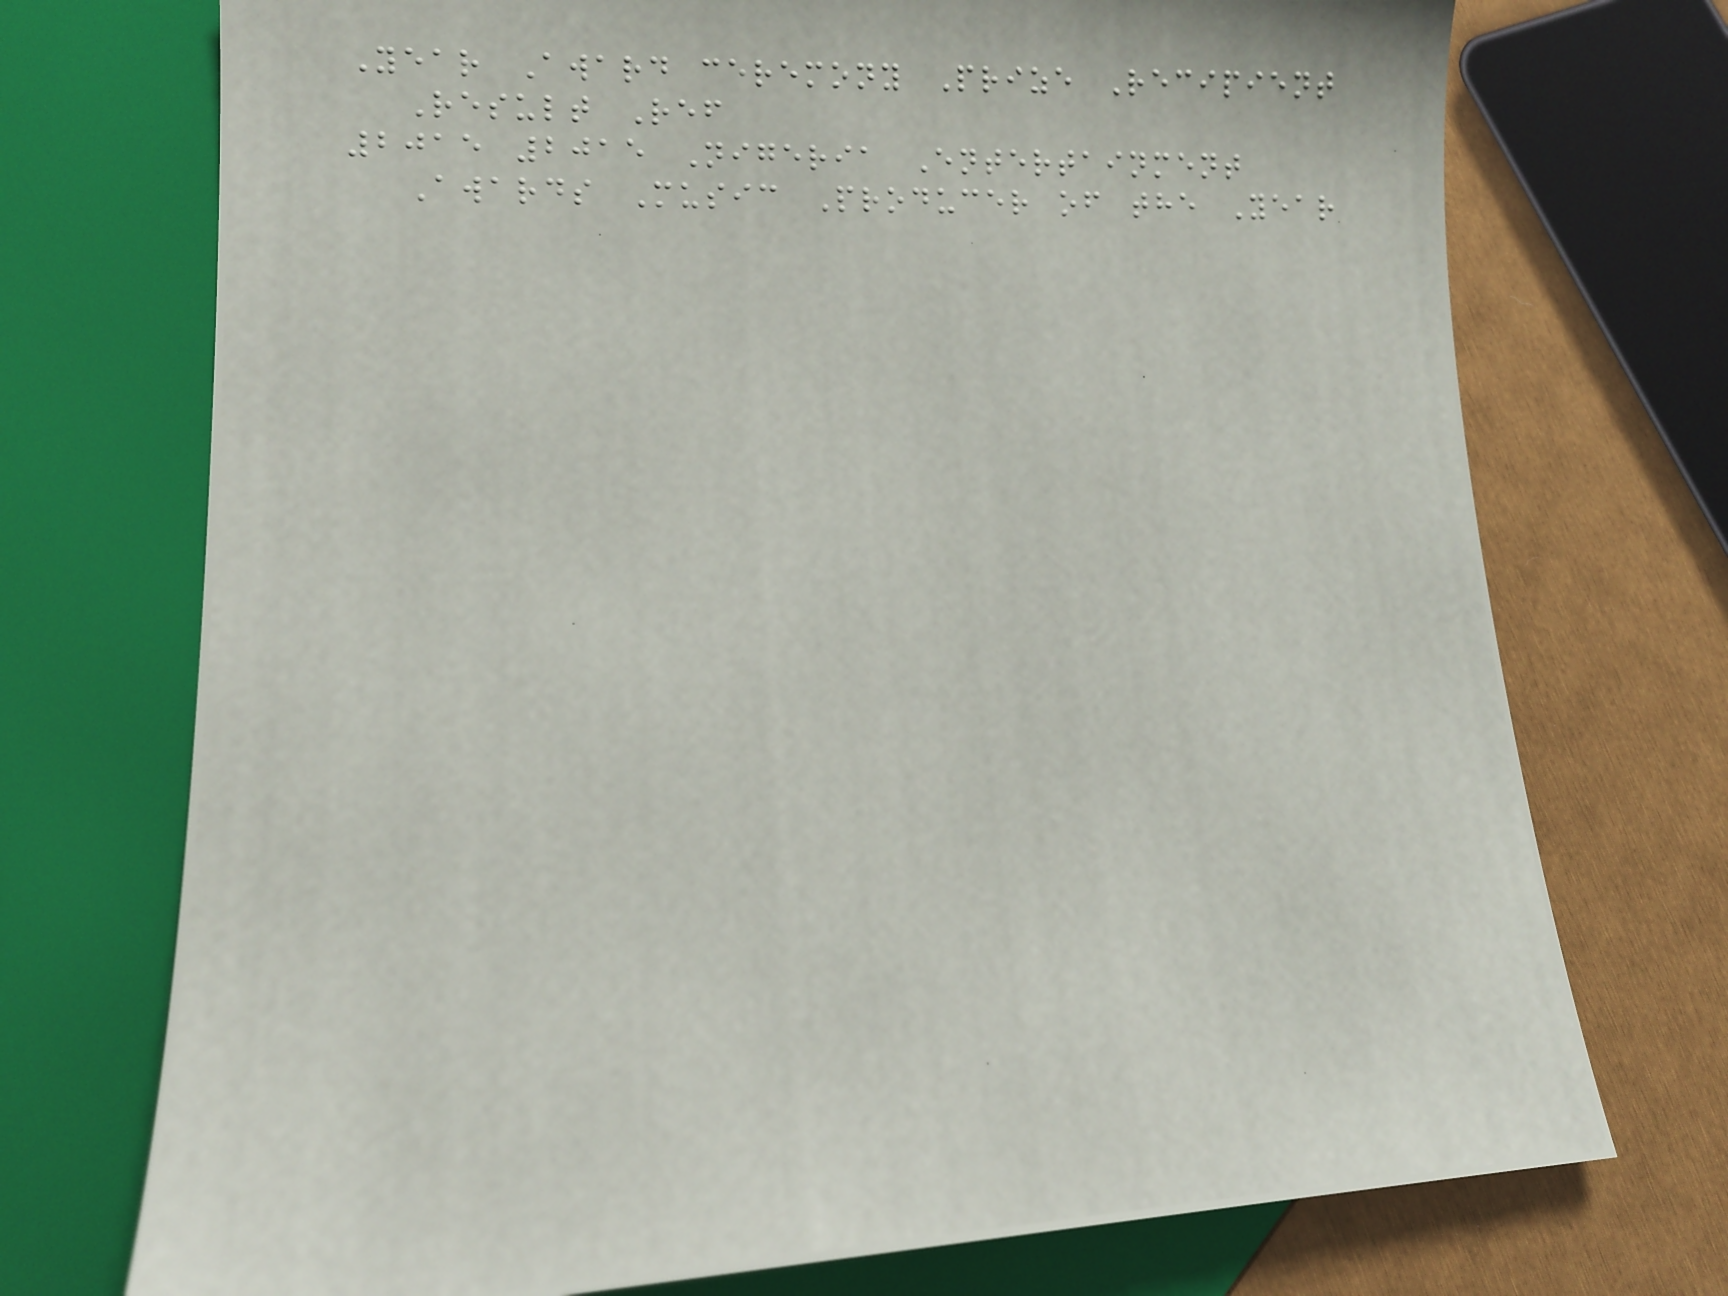Year Award ceremony Prize Recipient
Result Ref
2015 2015 Nigeria Entertainment
Awards Music Producer of the Year
